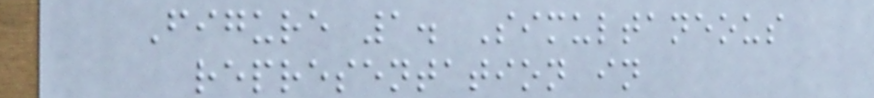Figure 1. Simultaneous
representation in
